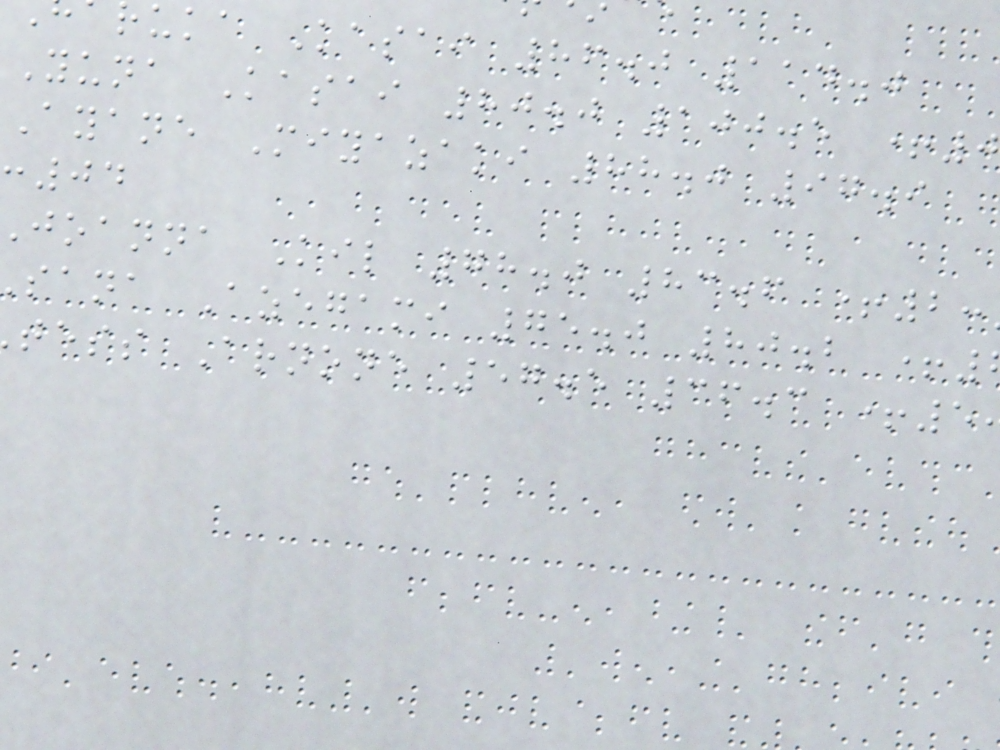uka Kasai 86.0 114.0
Yuna Kasai 80.0 100.5 +
Ayane Miyazaki 88.0 97.9
:04
joanna Kil 78.0 83.6 +2:
sana Azegami 75.0 80.2 +
tess Arnone 57.5 36.3 +5
